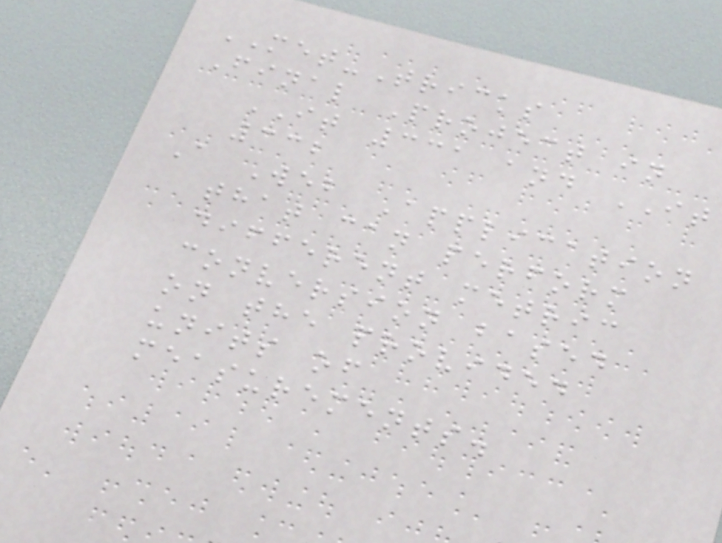MET-Tricks
Final Project in
IT 331 and IT
332
A Web Application
that can perform
different metric
conversion based
on the provided
units of
measurements.
